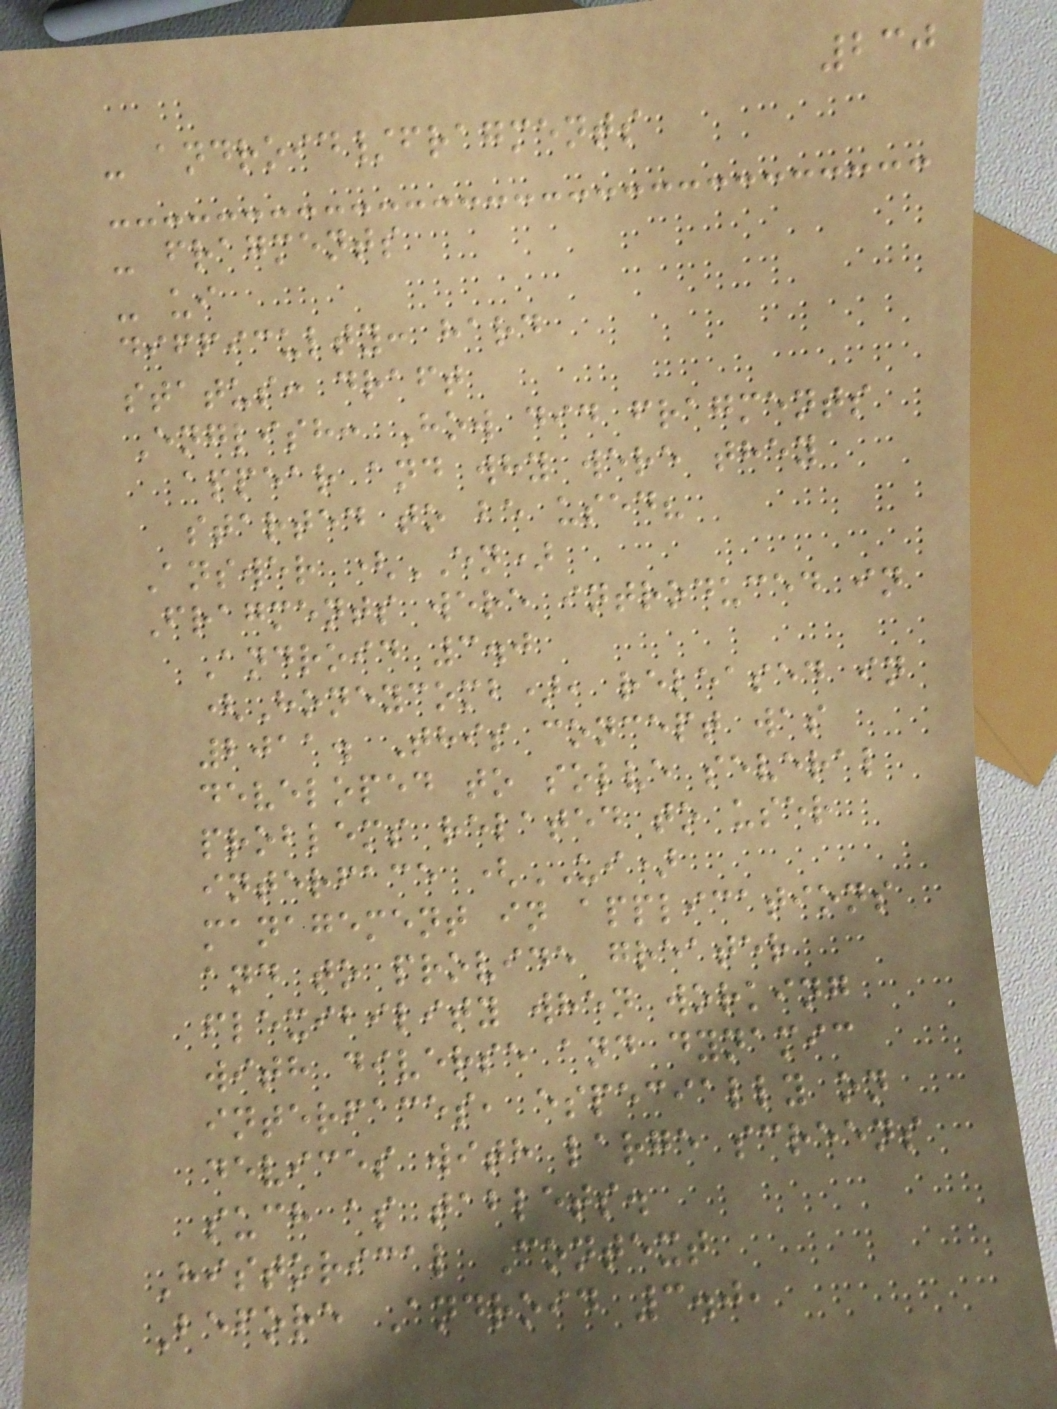230
- android/fragments
- fragments
- ui
difficulty: hard
status: draft
English: How did fragments
appear and why were they
started to be used?
Answer (EN)
Fragments were introduced in
Android 3.0
(Honeycomb), released in
2011. This concept was
developed to solve several
problems related to user
interface (UI)
management in applications
and to provide greater
flexibility when working
with diverse and dynamic
interfaces, especially on
devices with large screens
such as tablets.
Historical Context
Before Android 3.0,
